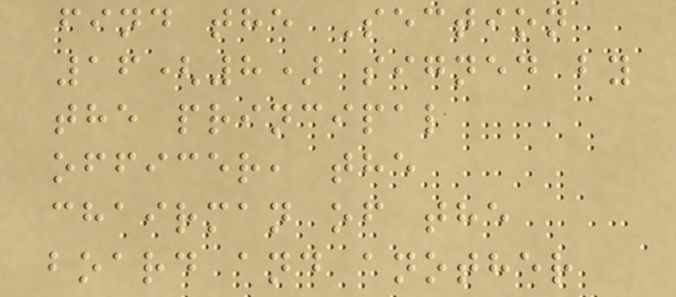find the Section
16(8) signed by
the principal
officer, the
chairman of the
board and another
